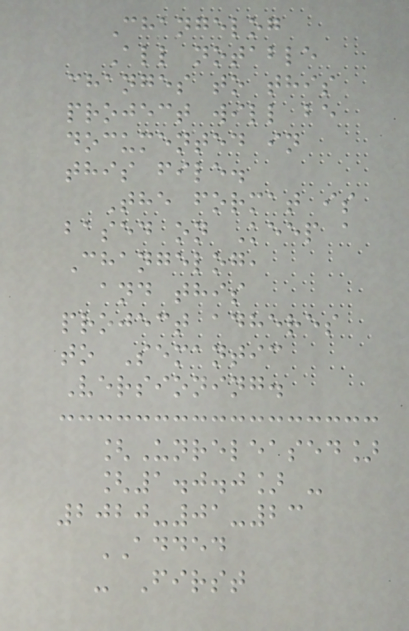Changelog
All notable
changes to this
project will be
documented in
this file.
The format is
based on Keep a
Changelog,
and this
project adheres
to Semantic
Versioning.
[Unreleased]
[1.0.0] -
2020-01-23
ADDED
- First
